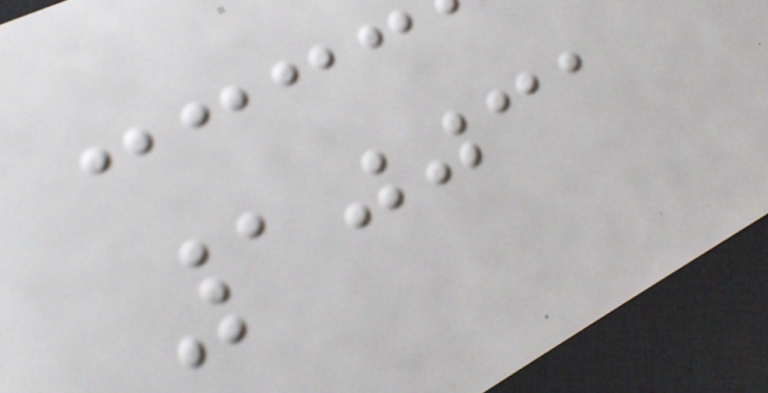10031
